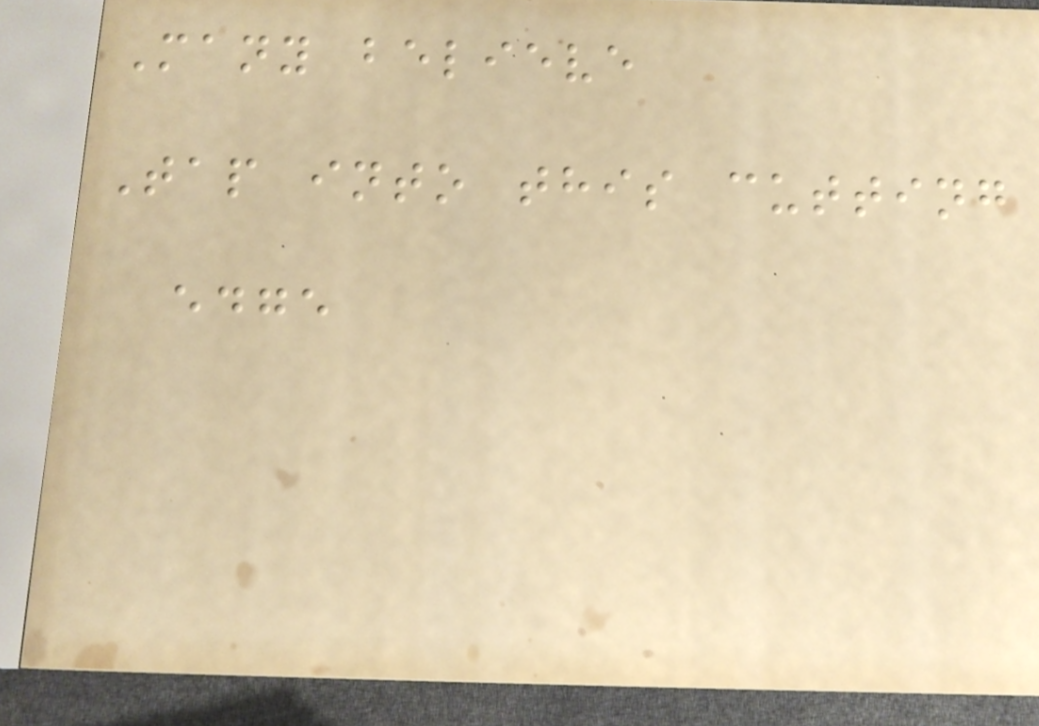Many believe
Tap into this cutting
edge
